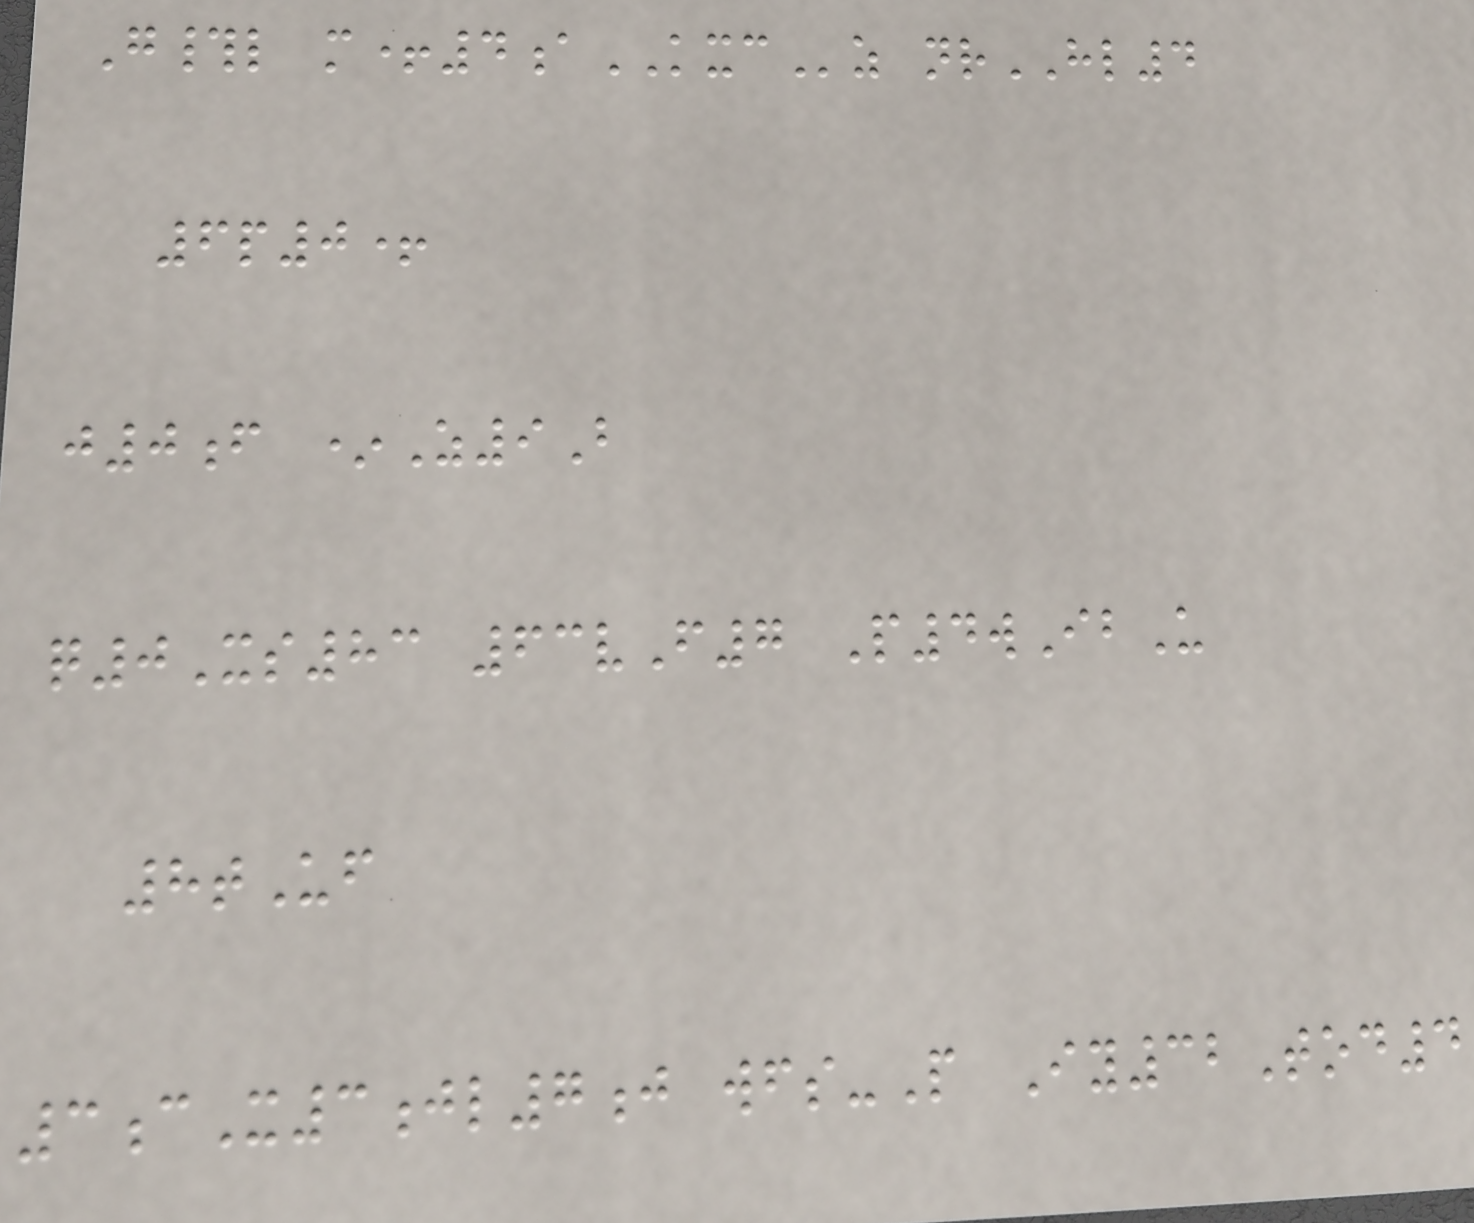G#l m+4aKXCz nrHL4
6p0+
j0f *Z9B
q0Xs83 63vF7 P4wIbU
8tUf
3cX3jl7j wfs-P Iy32Tod4
